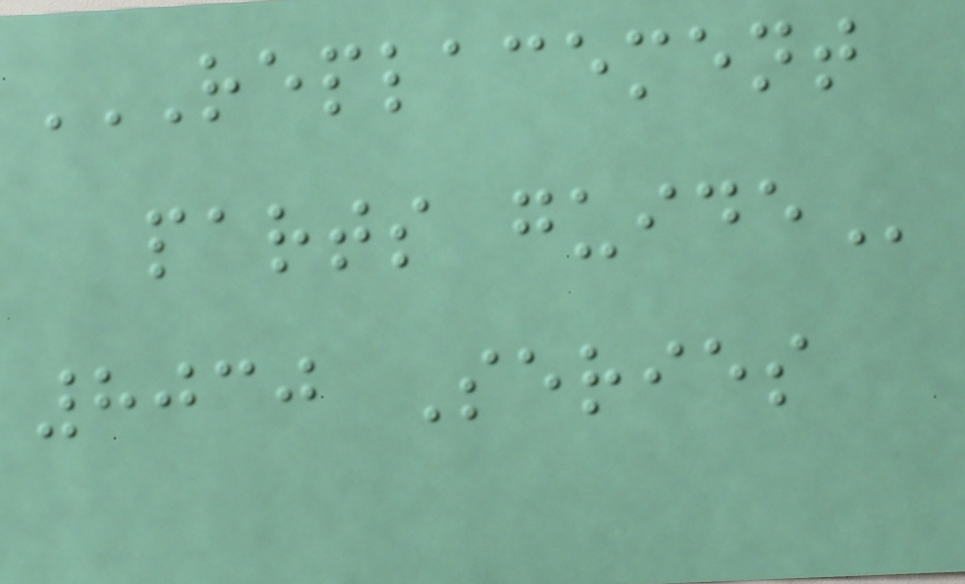REPLACEMENT
PARTS GUIDE
8030 Series
